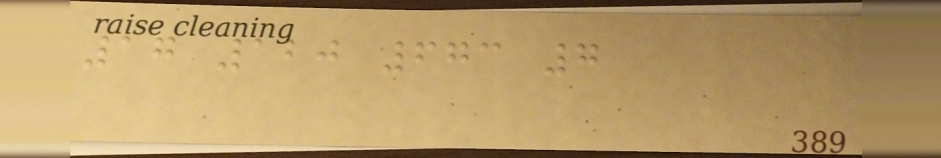17 120 673 7
